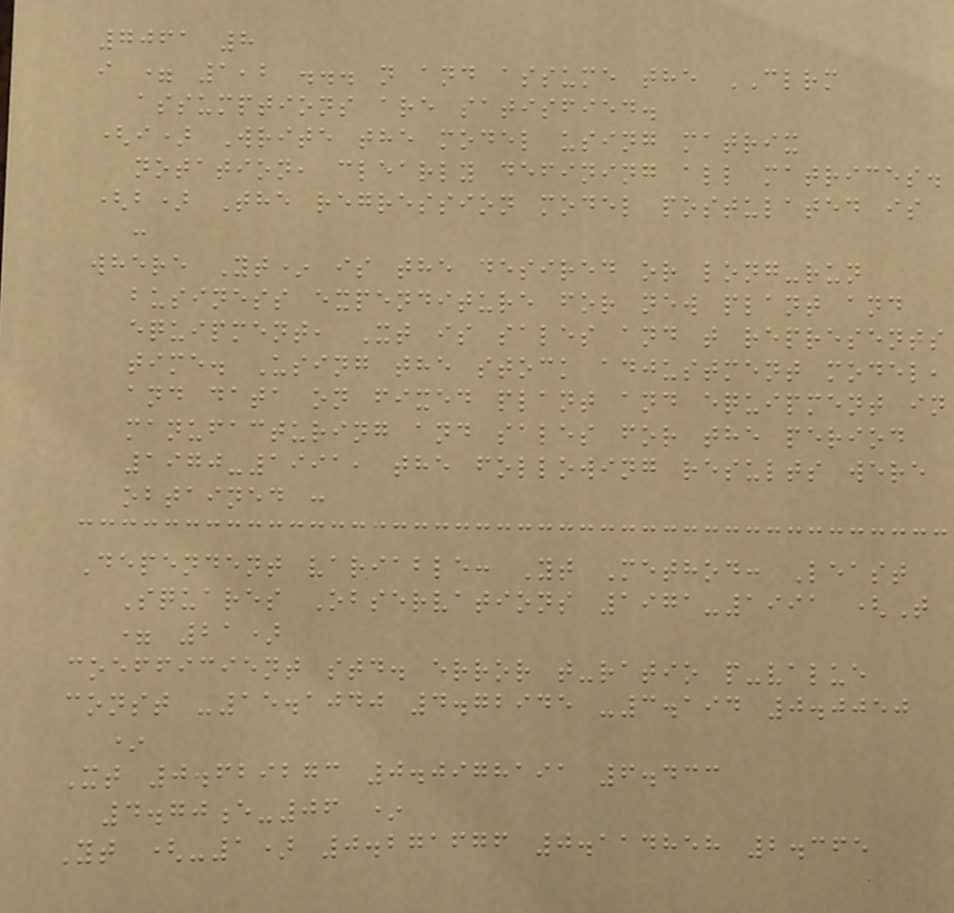7061 8
i = 1,2 ... n and assume the CLRM
assumptions are satisfied.
(i) Write the model using matrix
notation, clearly defining all matrices.
(b) The regression model postulated is
:
where Yt* is the desired or long-run
business expenditure for new plant and
equipment, Xt is sales and t represents
time. Using the stock adjustment model,
and data on fixed plant and equipment in
manufacturing and sales for the period
1970-1991, the following results were
obtained :
Dependent variable: Yt Method: Least
Squares Observations 1971-1991 (T
= 21)
coefficient std. error t-ratio p-value
const -15.1040 4.72945 -3.194 0.0050
*
Xt 0.629273 0.0978191 6.433
4.70e-06 *
Yt (-1) 0.271676 0.114858 2.365
